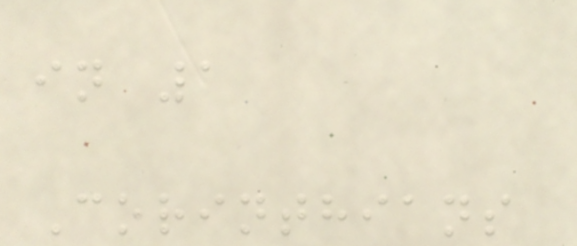in 1
Corinthians
